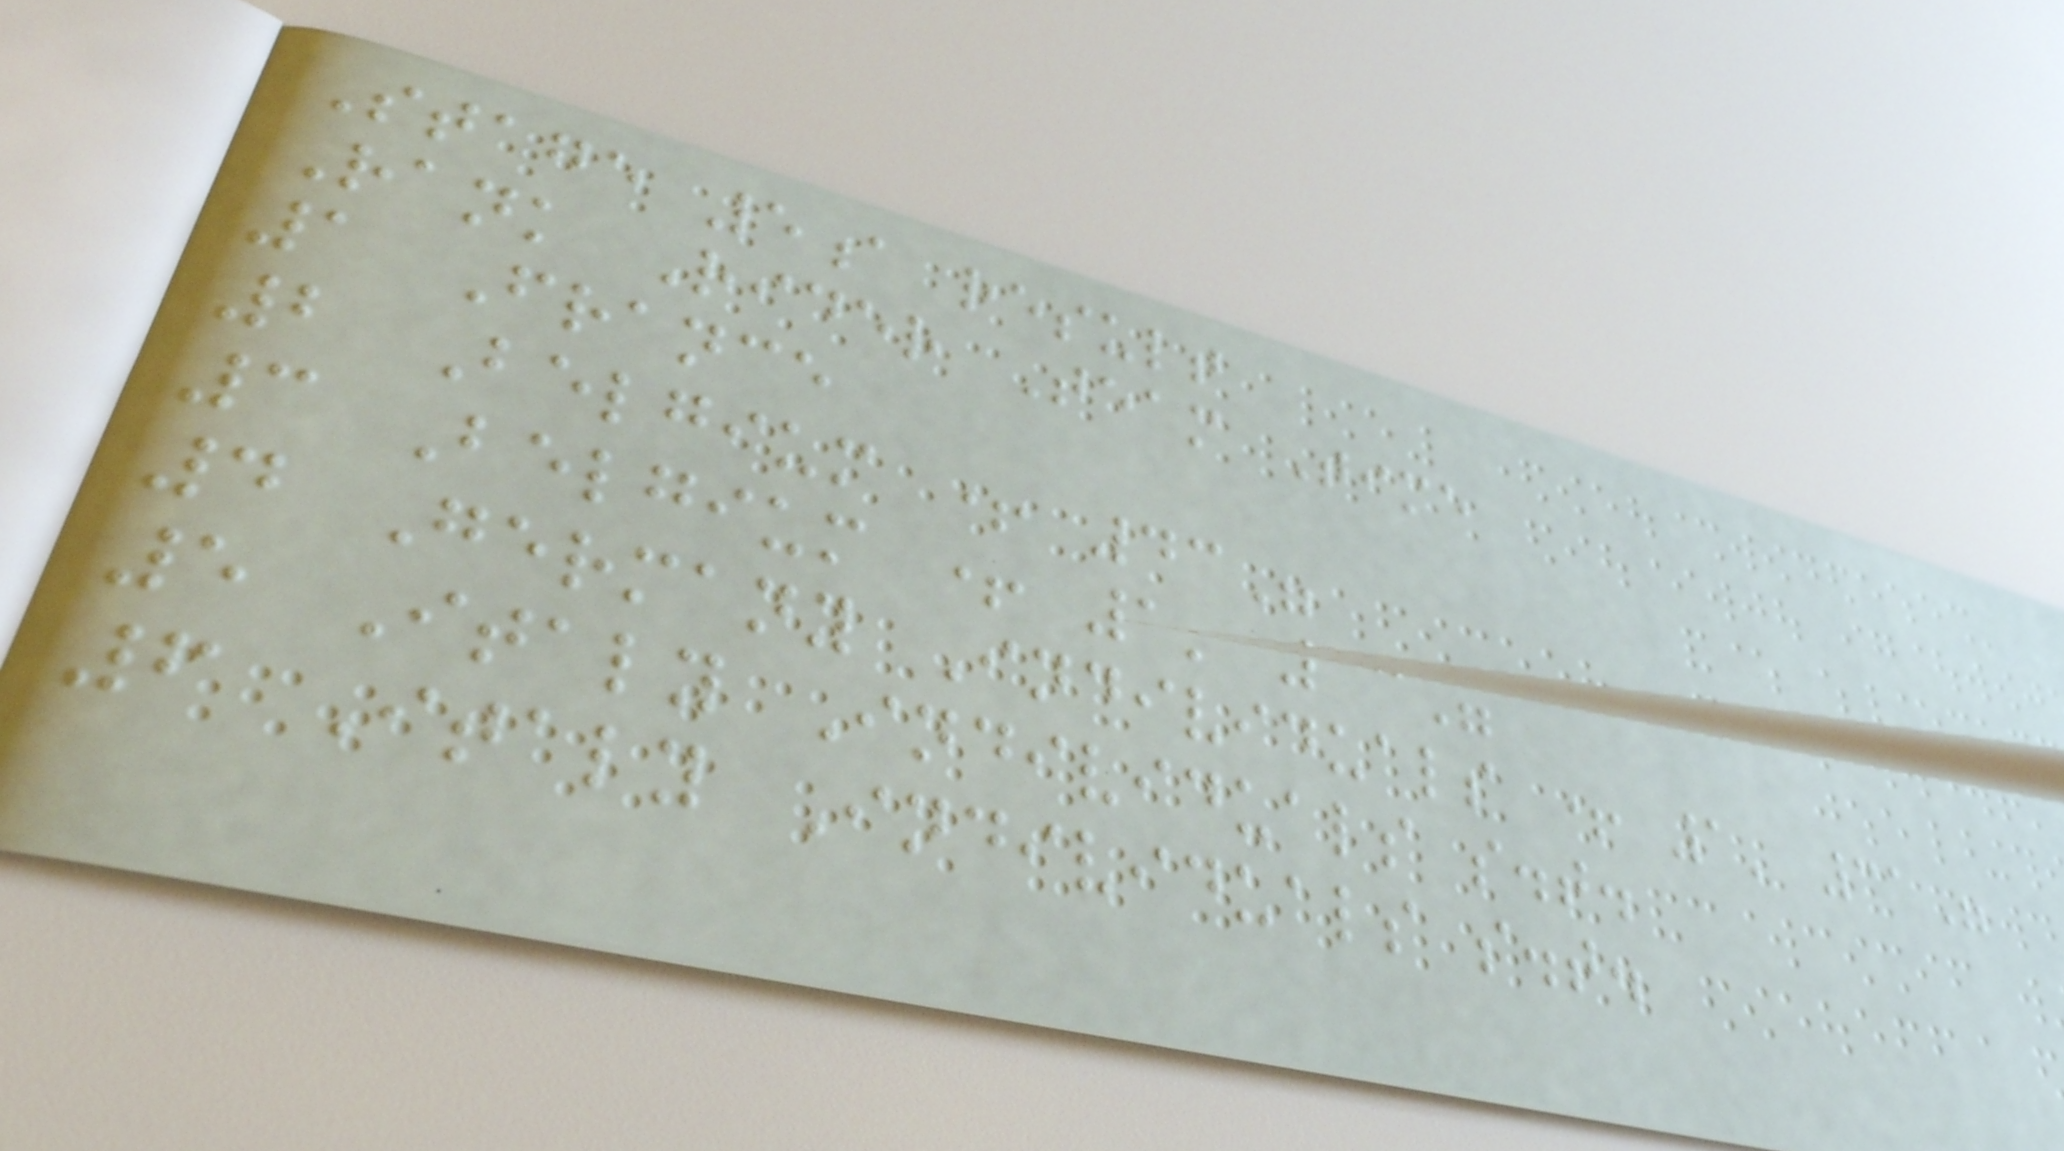Stage 5a result
Rank Rider Team Time
1 France
2 Belgium + 43"
3 Belgium + 1' 13"
4 Germany Individuals + 1' 31"
5 Italy Individuals s.t.
6 Italy Individuals s.t.
